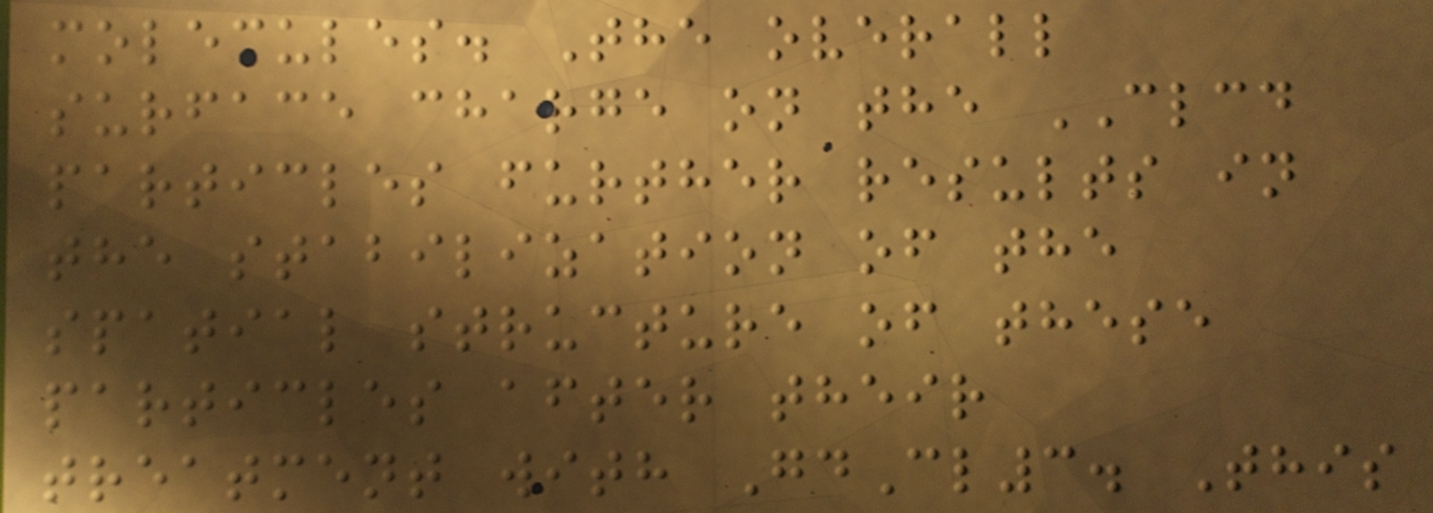molecules. The overall
surface charge on the CLCD
particles further results in
the stabilization of the
spatial structure of these
particles after their
treatment with GdCl3. This
